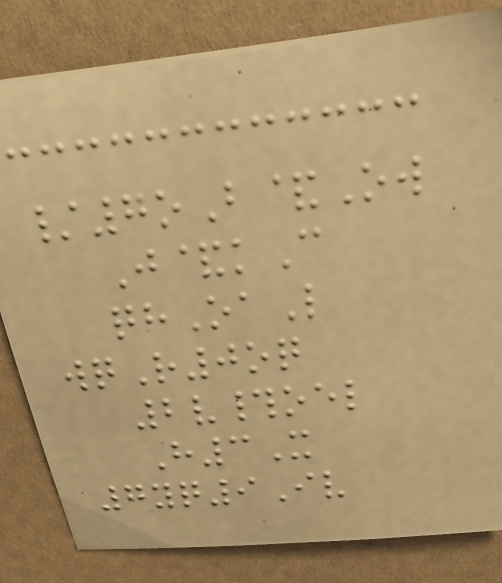/7oB&Ow
J&kC
qhOaL
wqR0oq
2v#oel
H3X
7yq9Iv
